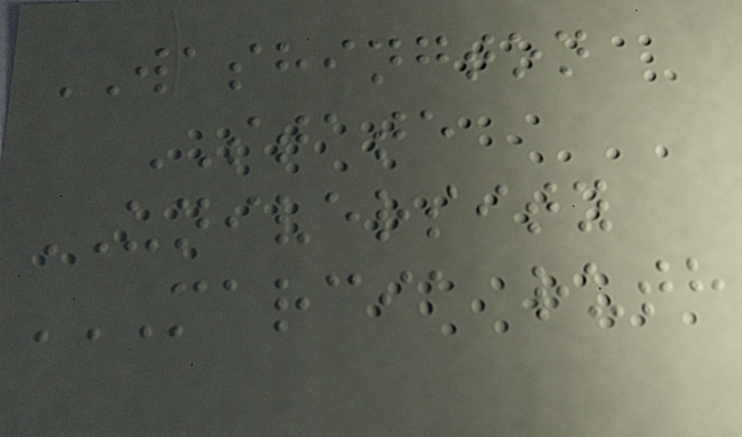WASHINGTON
STATE
UNIVERSITY
MARCIA RUTH
